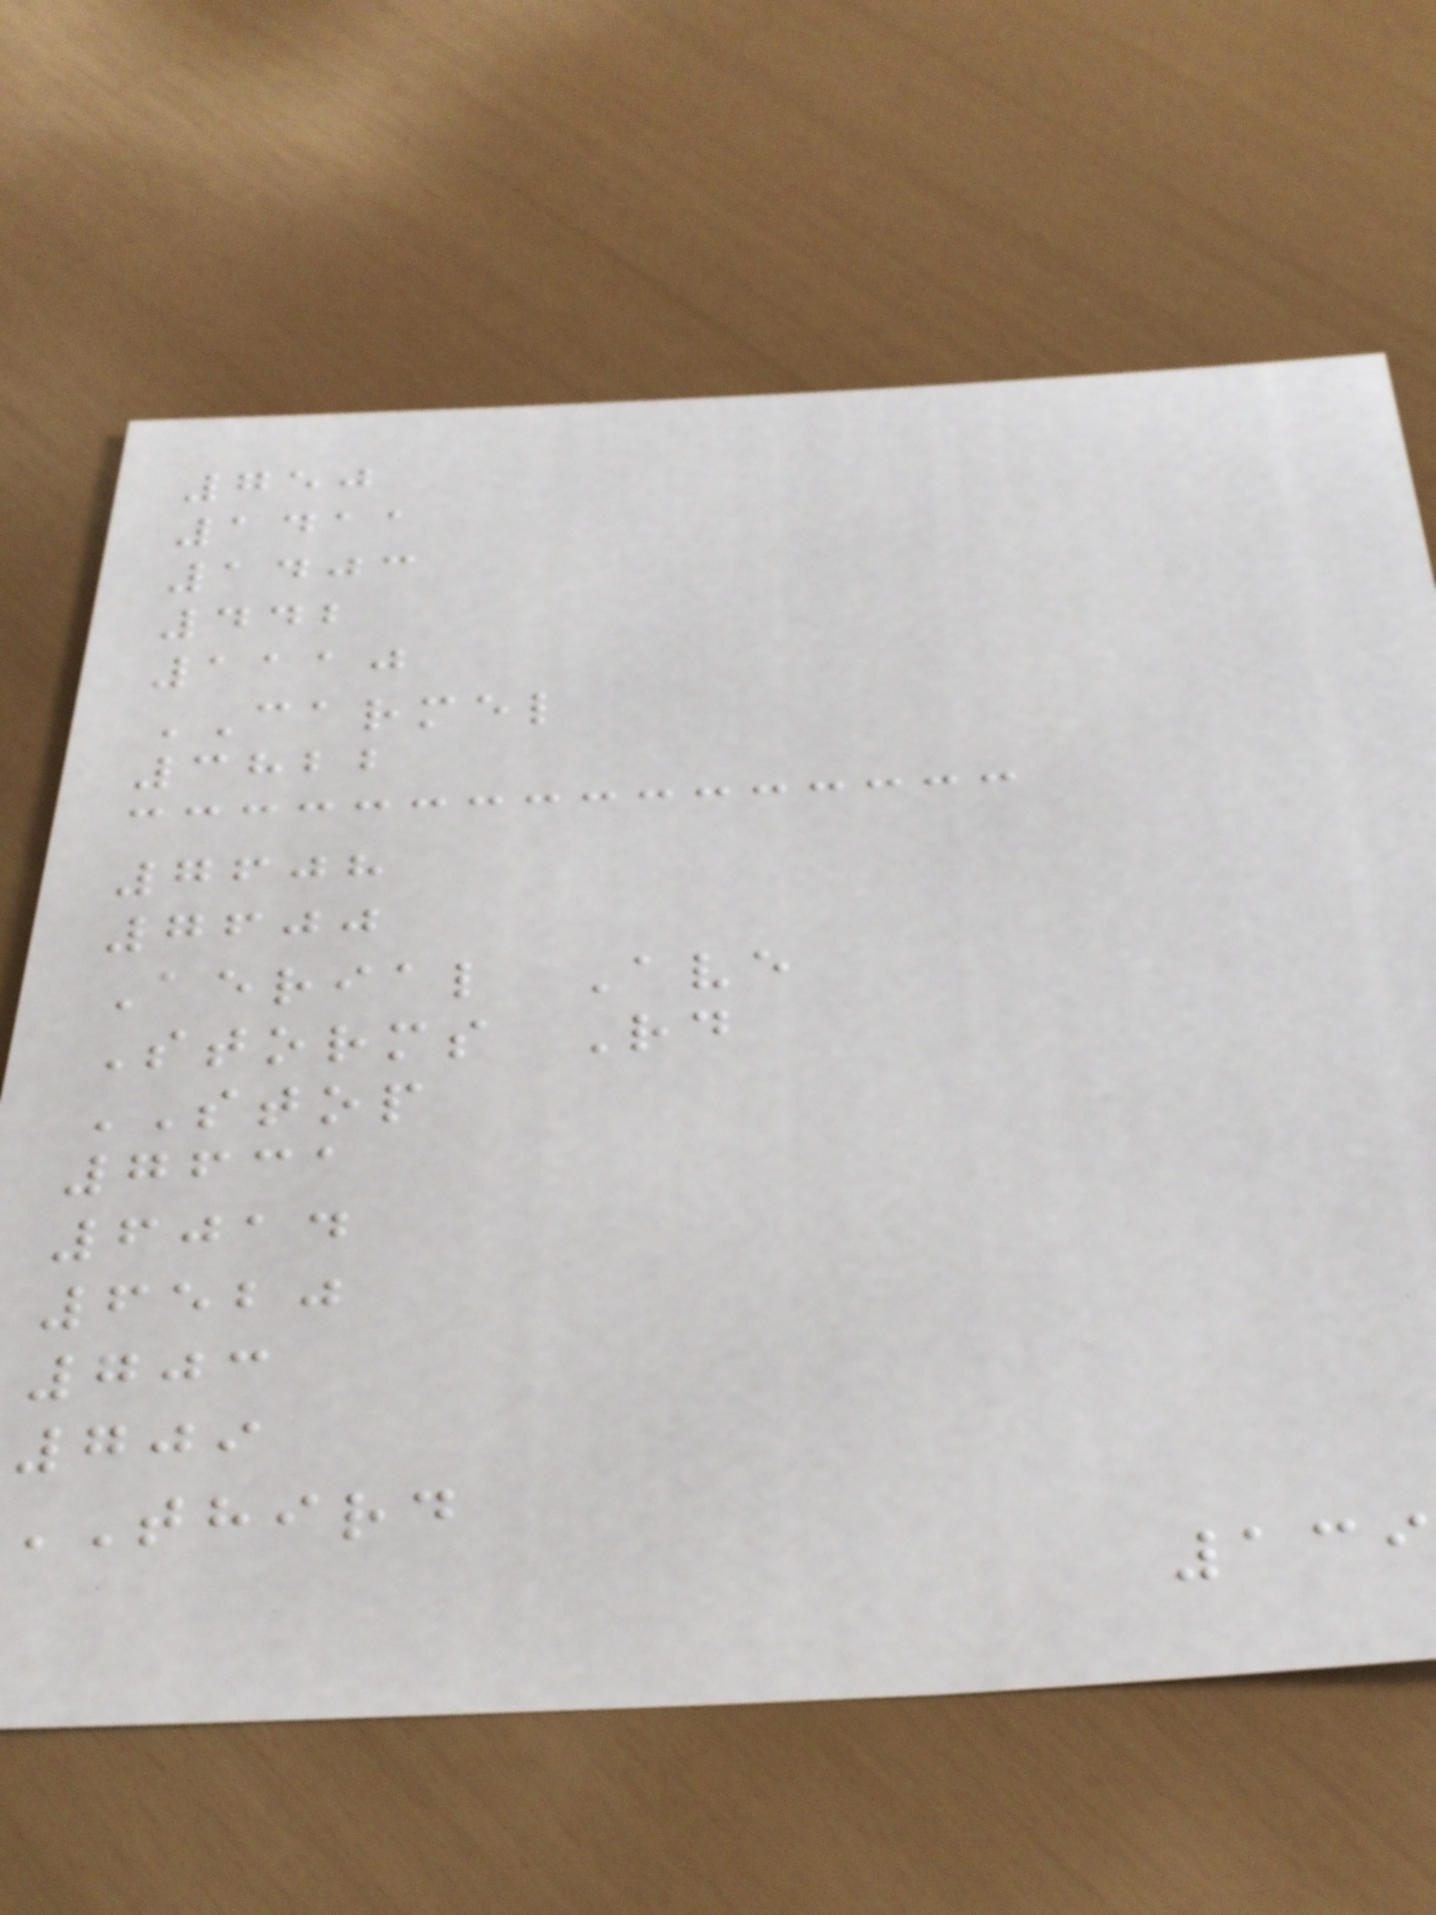750
1411
1403
442
1110
CARMEL
3822
7608
7600
Aerial Ave
Storms Rd
STOP
7631
6014
6520
703
709
THIRD
139
